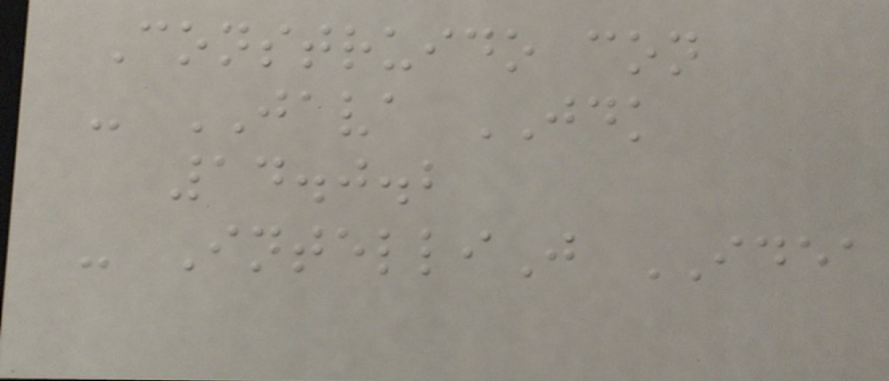Construido con
- JAVA JDK
14.0.2
- IntelliJ IDEA
